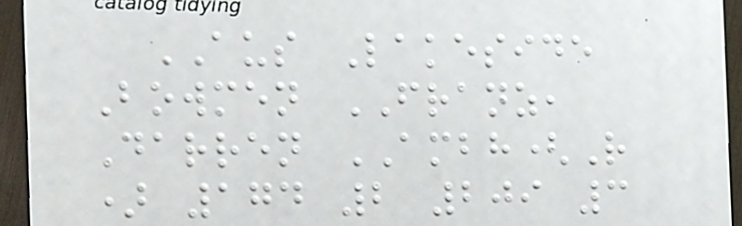AUS Lakeside
Bowmen FRANZ,
Darren AMBH(R
) 174 2 209 3
